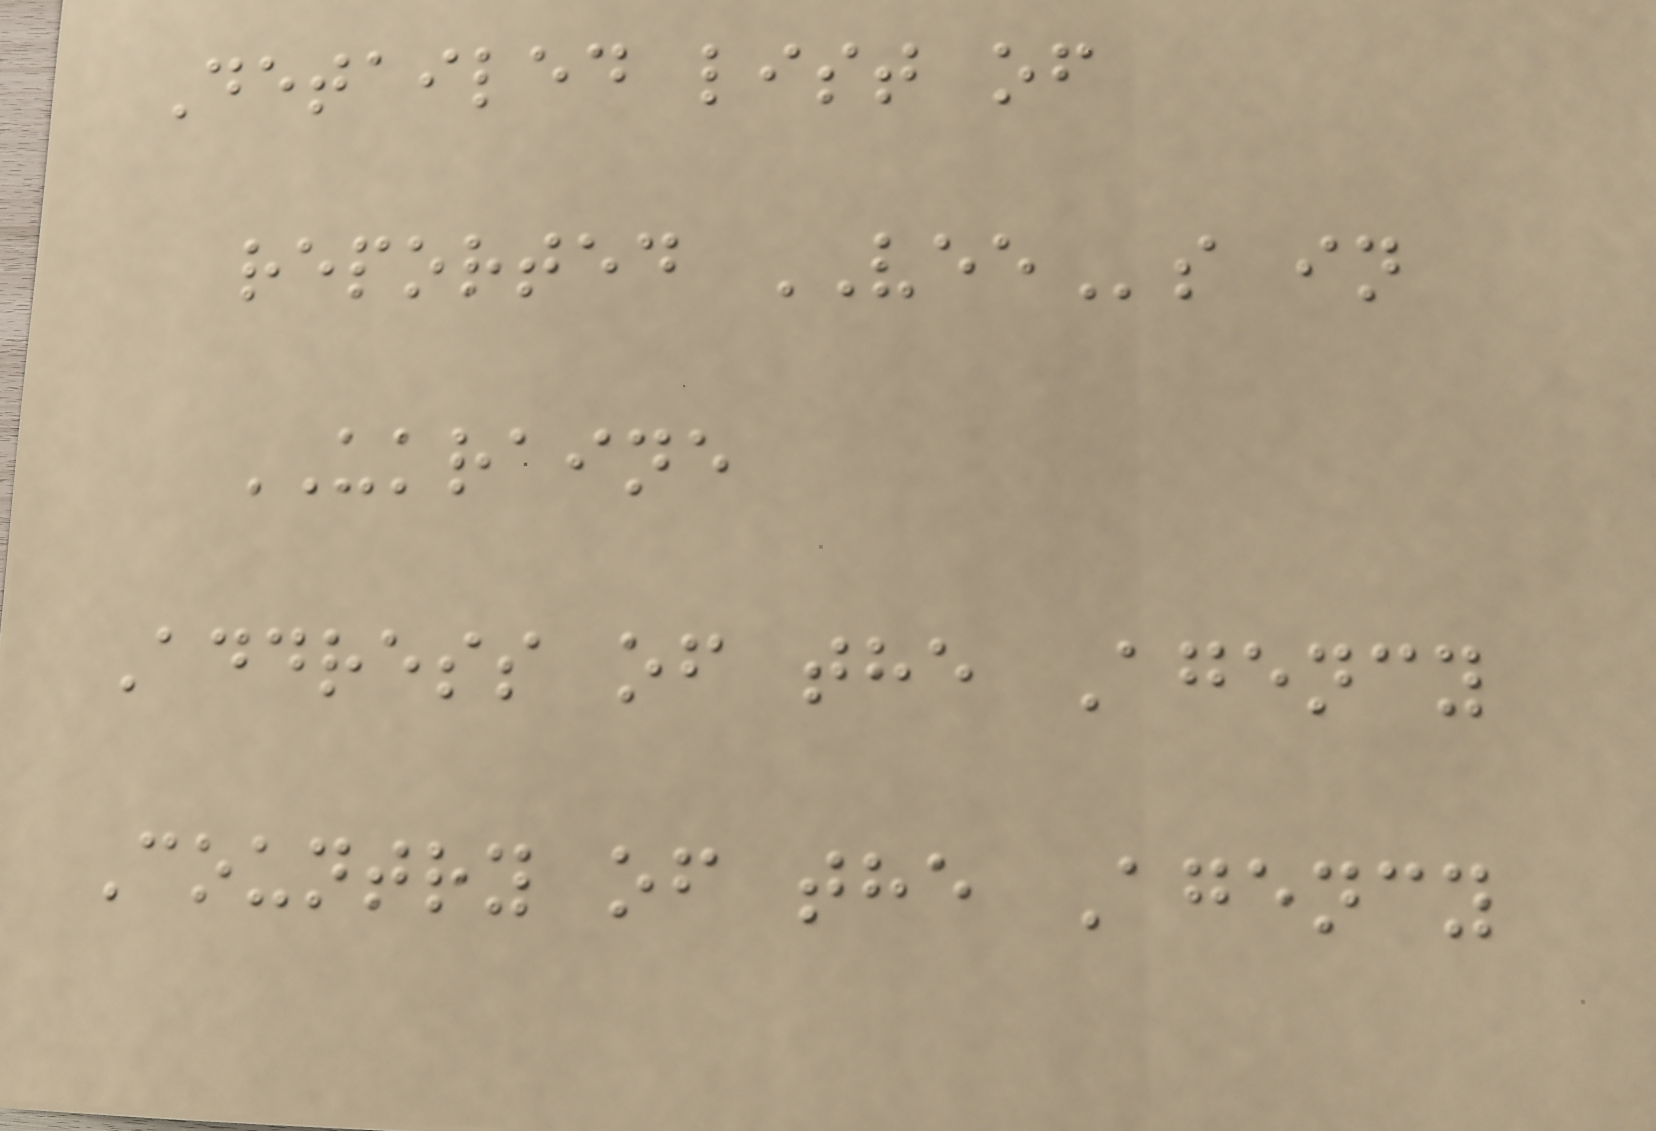Detailed list of
reported VEEs in
UKRAINE
Address of the Agency
Country of the Agency
